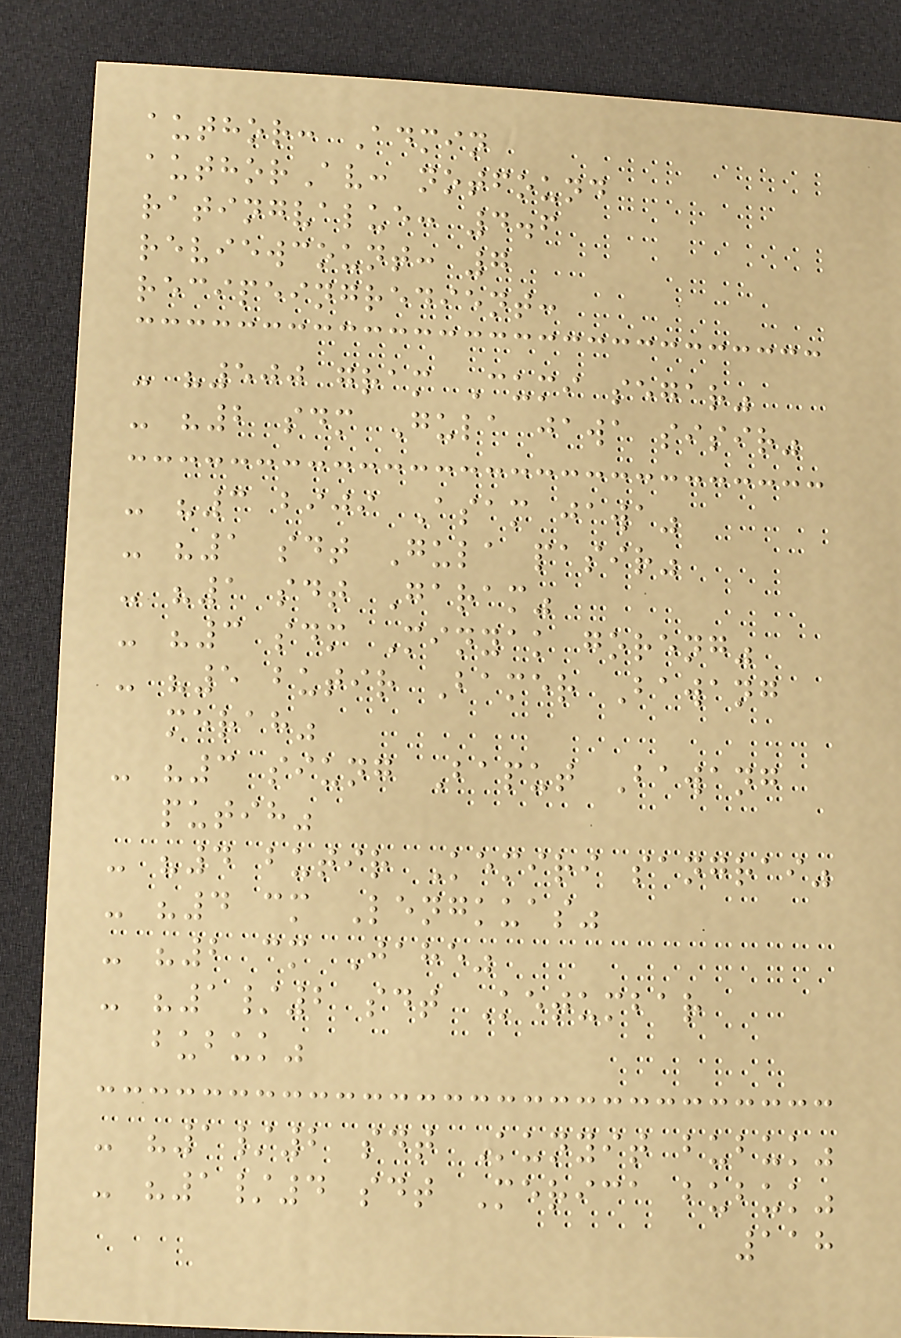author: Admin
authorAv: notfound
ratingvalue: 4.6
reviewcount: 7
recipeingredient:
- "500 gram Cumi segar"
- "2 sdm Gula jawa sisir"
- "3 biji Asam jawa"
- "1 sdt Gula pasir"
- "1 sdt Garam"
- "3 sdm Minyak goreng"
- "5 butir Bamer Bawang
merah"
- "3 siung Baput Bawang
putih"
- "4 butir Kemiri sangrai"
- "4 cm Lengkuas"
- "2 cm Jahe"
- "1/2 sdt Ketumbar
bubuk"
- "1/2 sdt Kunyit bubuk"
- "1/4 sdt Merica bubuk"
118
